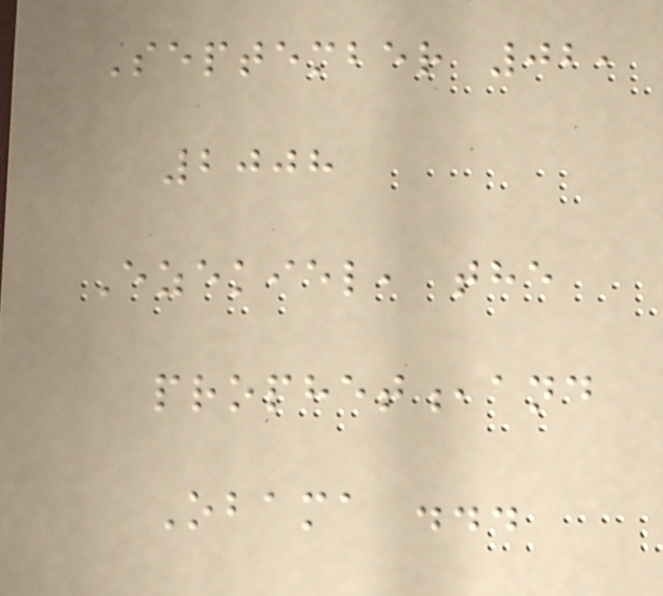September 02,
2008
Ezekiel, the
prophet,and
Obama ...
